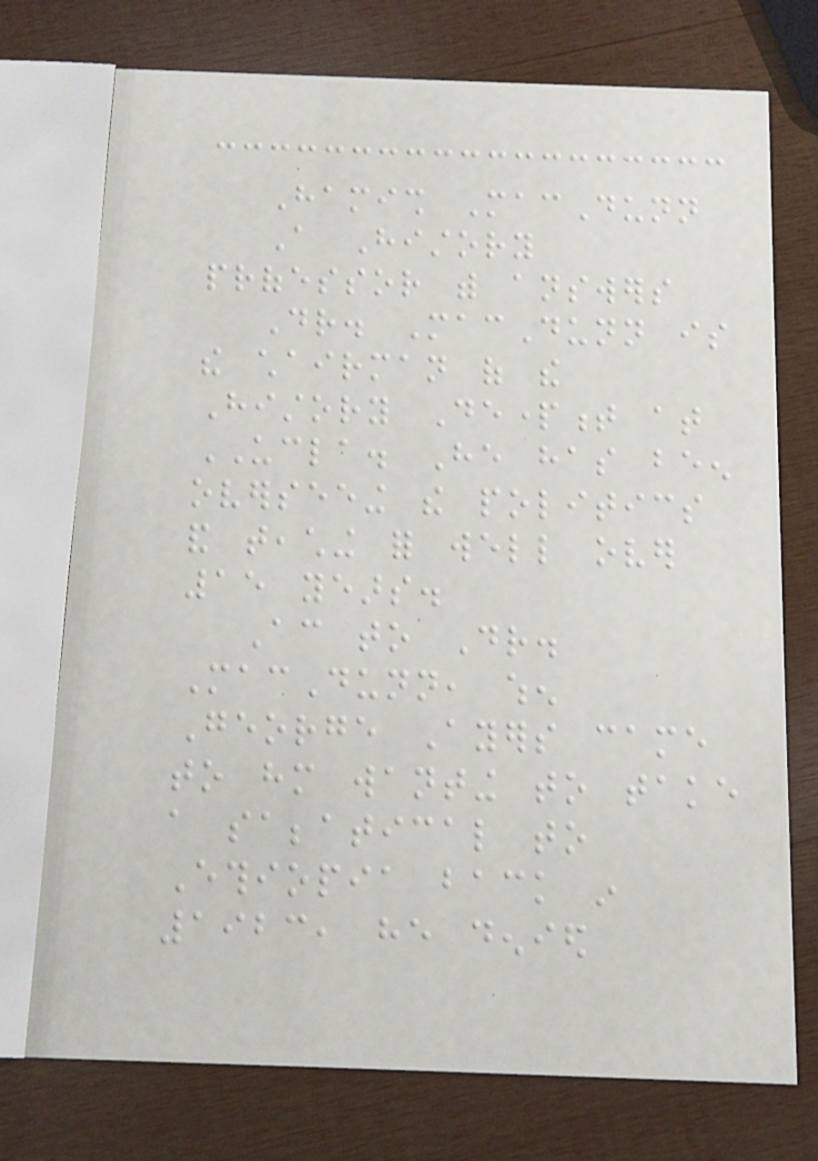Hamish MacDunn
A History
professor with answers
Dr. MacDunn is
the chairman of the
History Department at
UCLA. He has been
overseeing the politics
and teaching for well over
15 years.
According to Dr.
MacDunn, when
George Ayers came
to him wanting to take
a sabbatical to
Ethiopia back in
1923, he denied
